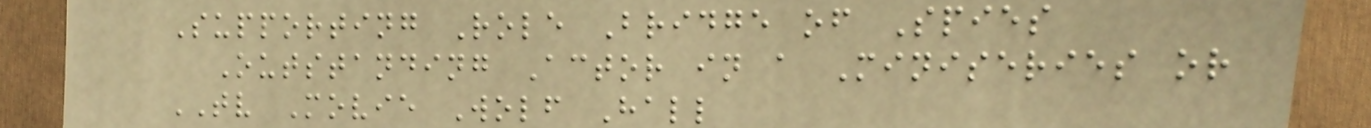Supporting Role Bridge of Spies
Outstanding Actor in a Miniseries or
TV Movie Wolf Hall
